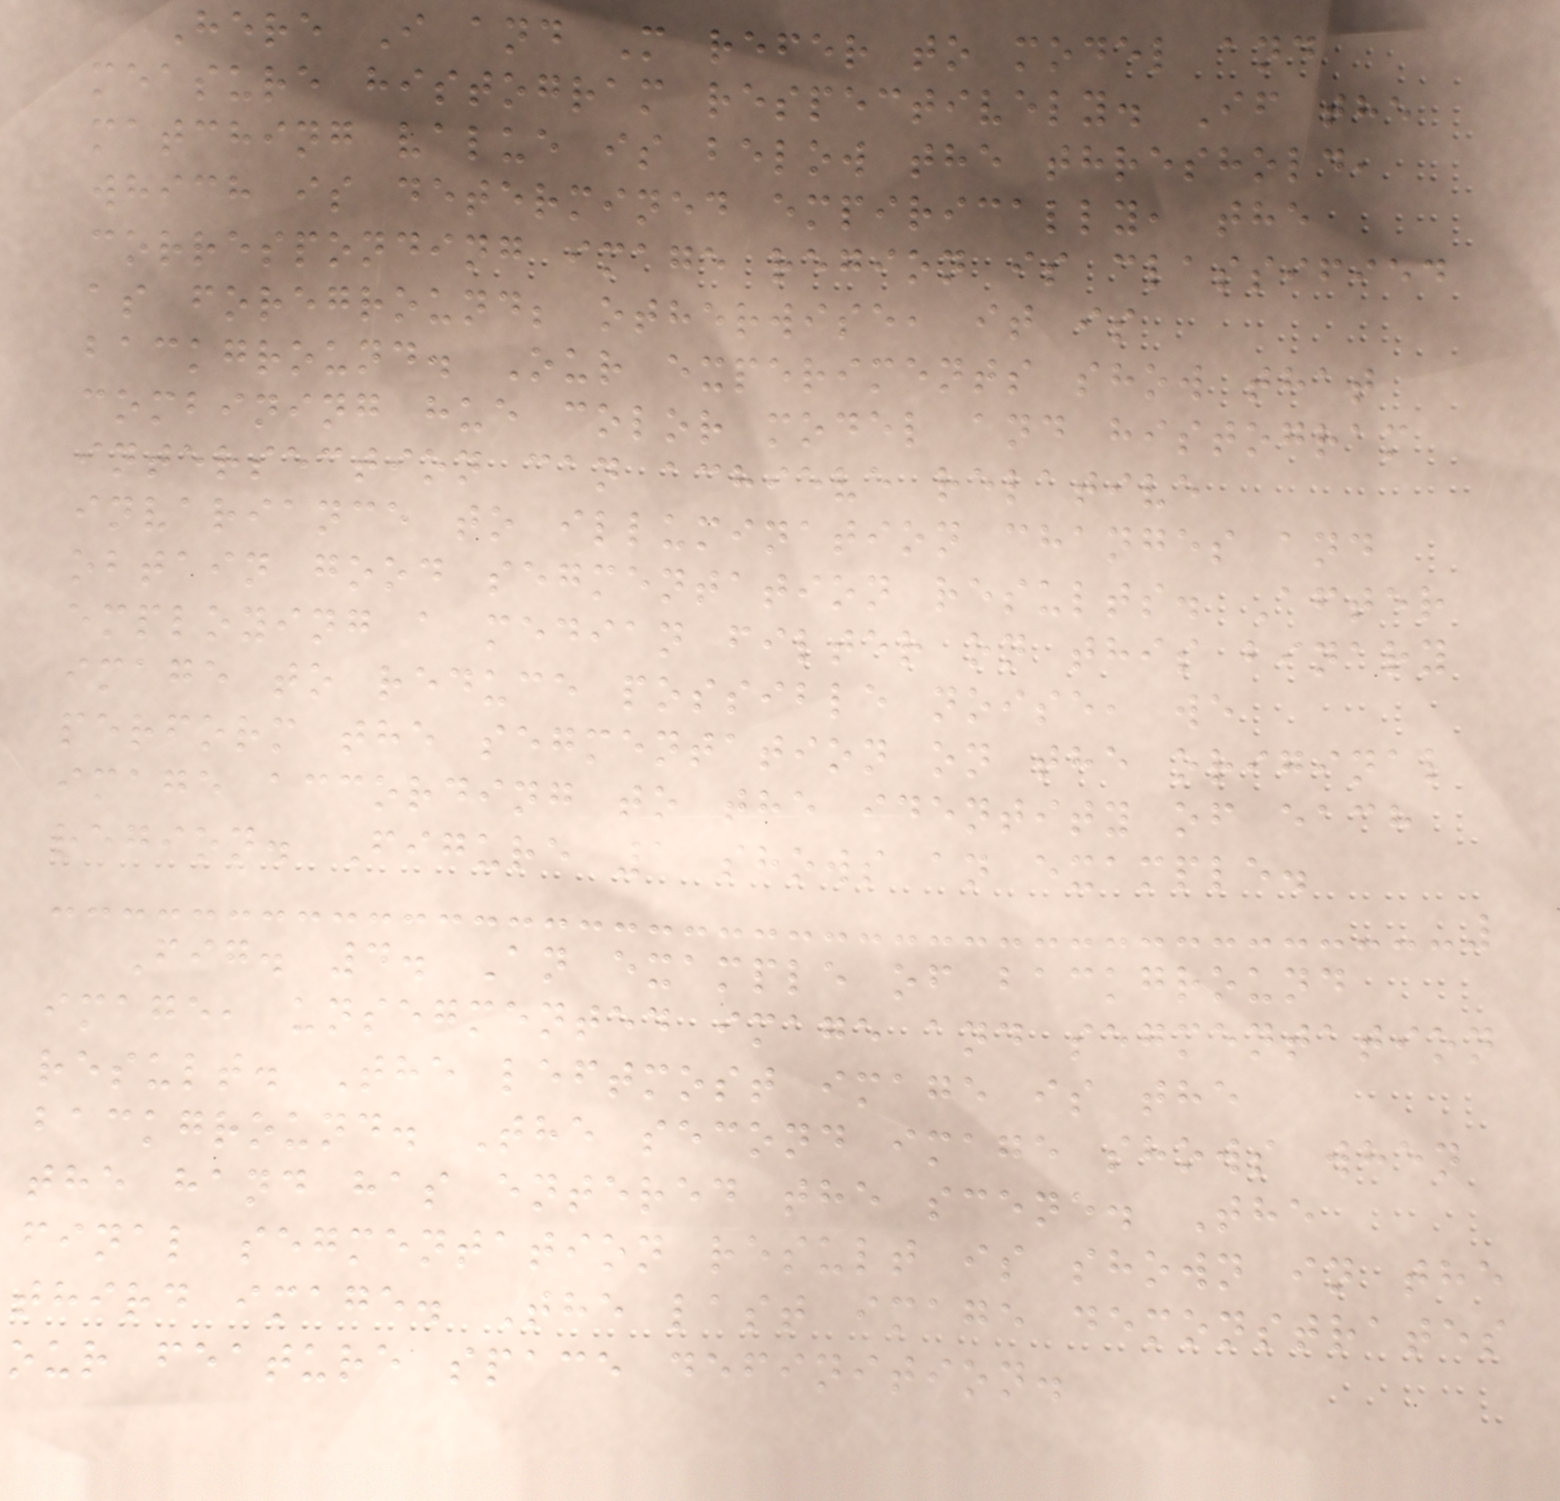Here I and M refer to model and
measure histogram respectively. If the
matching value is below the threshold,
which is determined empirically, the
corresponding image region is classified
as foreground; otherwise, it is
background. Our experiments show that
combining hue color model and histogram
intersection can achieve relative
invariance to illumination changes and
obtain good segmentation results. After
employing a median filter on this binary
image to reduce possible noise, we
perform the segmentation on the original
image according to the identity of each
region. Figure 1 shows an example.
Fig. 4. An example of background
image, unsegmented image and segmentation
result. The leftmost image is the
background. The second image shows when
the hand has entered the scene. The
final segmentation result is shown in the
third image. The last image demonstrates
our feature space definition.
